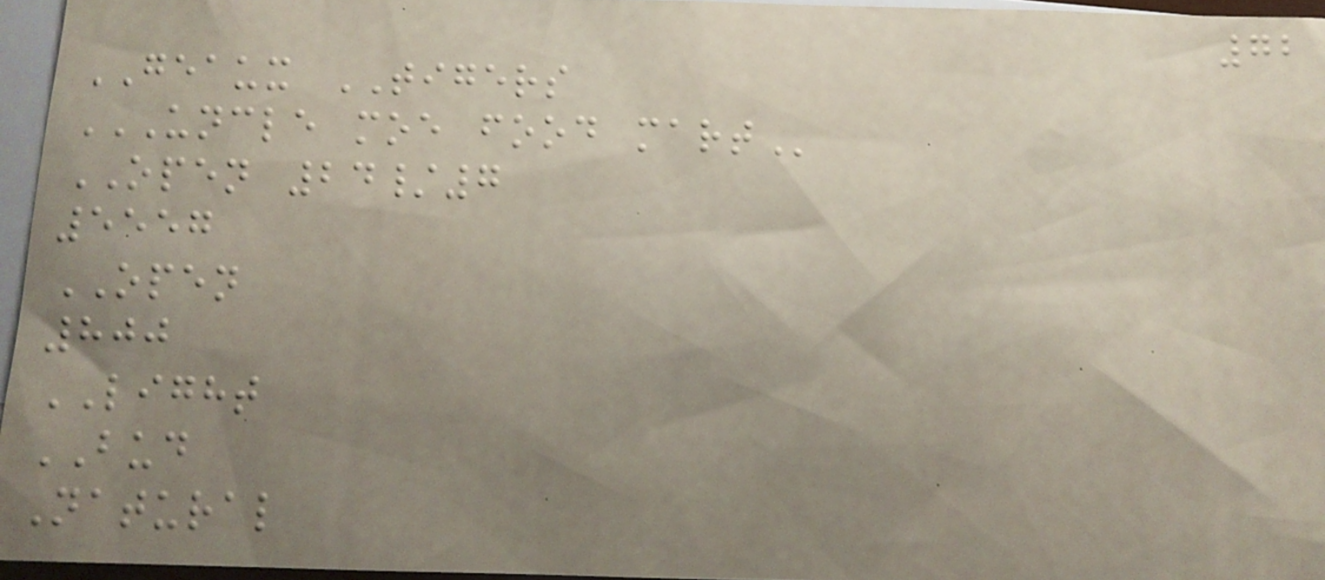72
GEAUX TIGERS
UNCLE MOE FOOD MART
OPEN 24/7
5557
OPEN
800
LIGHT
BUD
Natural
